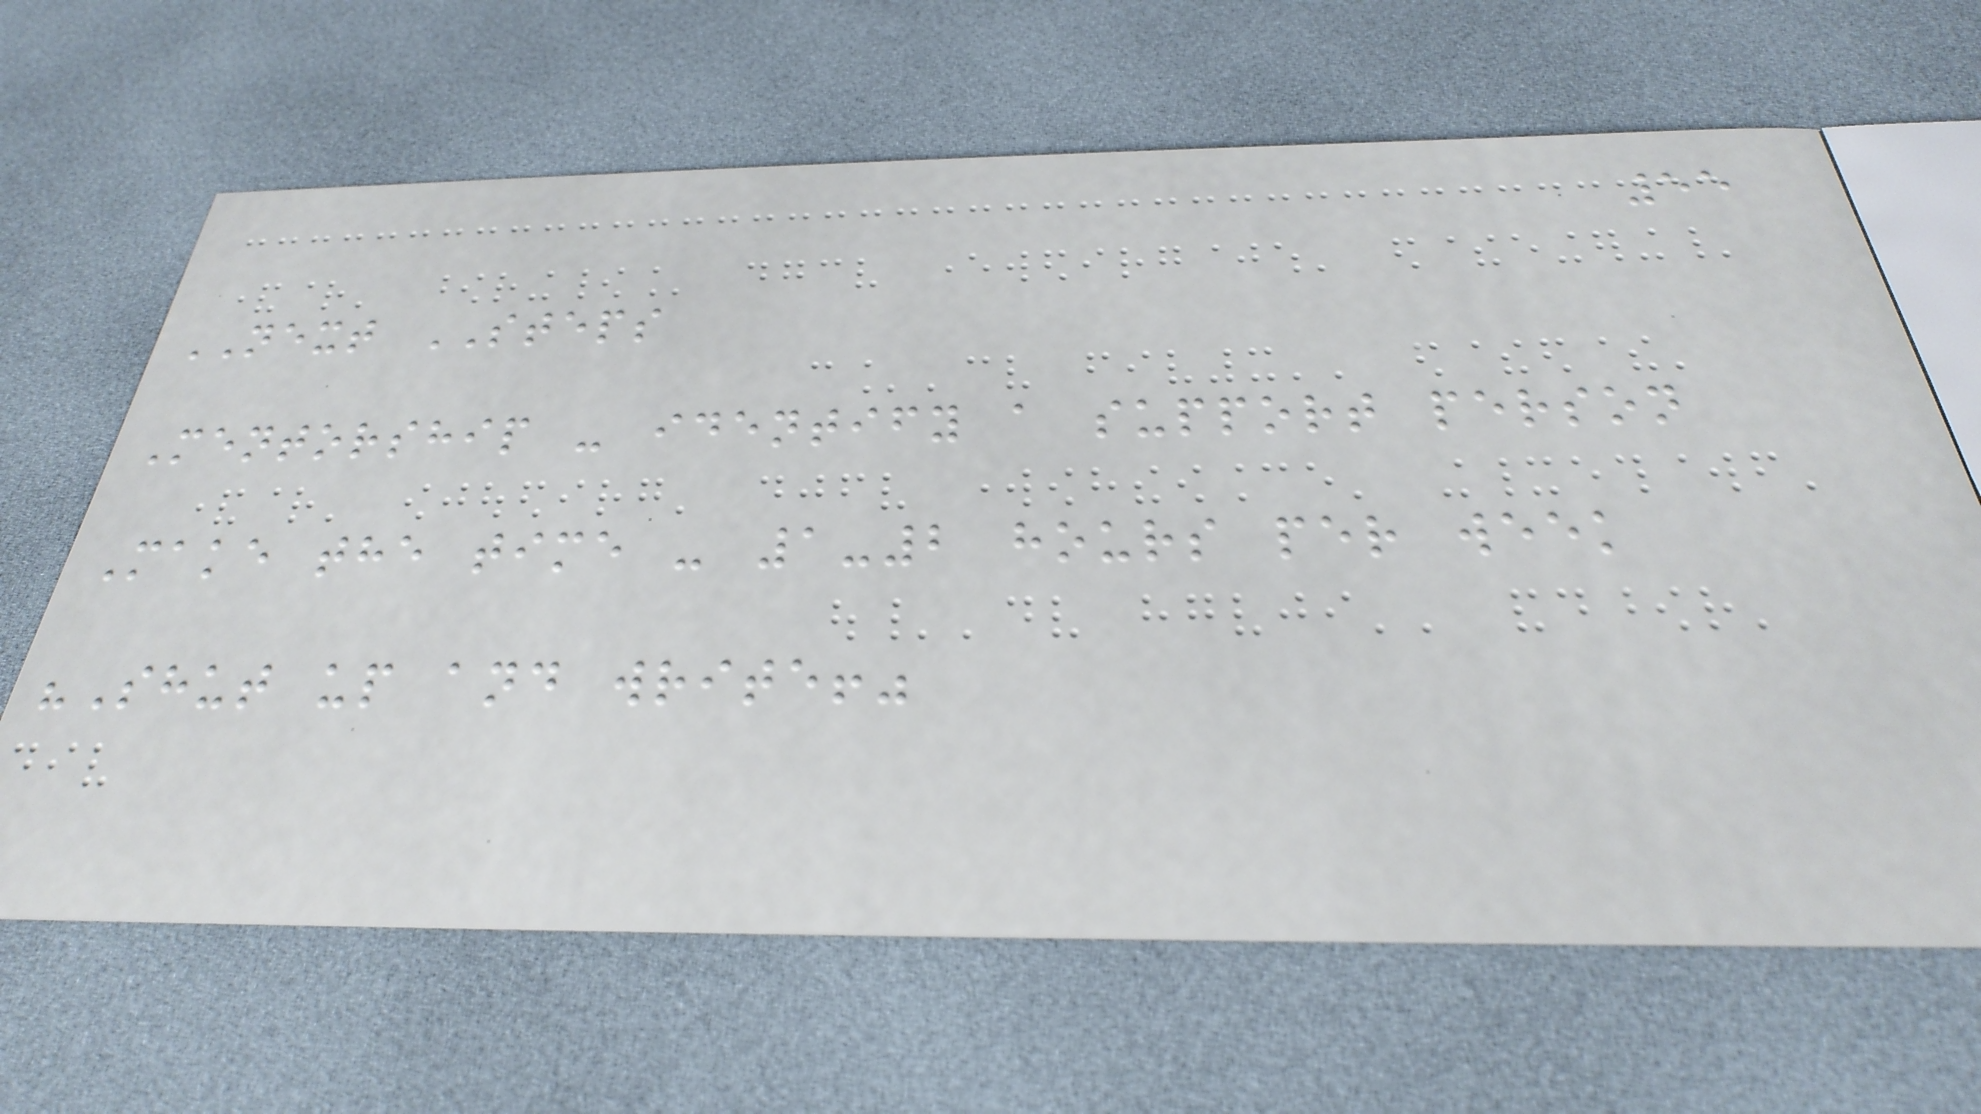55
NEXT STEPS
Mentorship - identify a support person
Make the time - 1-2 hours per week
"Shut up and write!"
